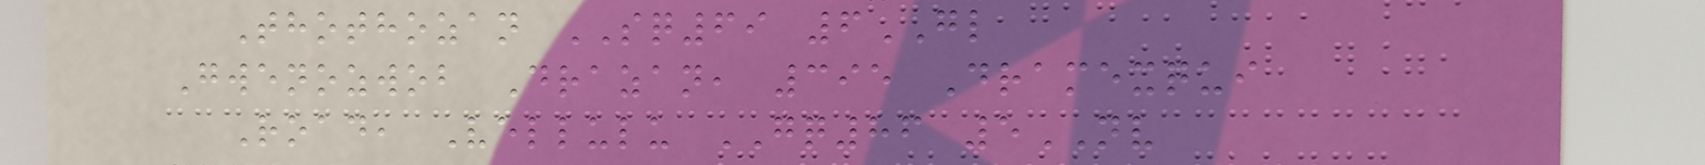Thothozan SQ69 6GL
Gwenozwob Drazan, 395 Dramexqui
Road, Vellulu GQ86 5NV
